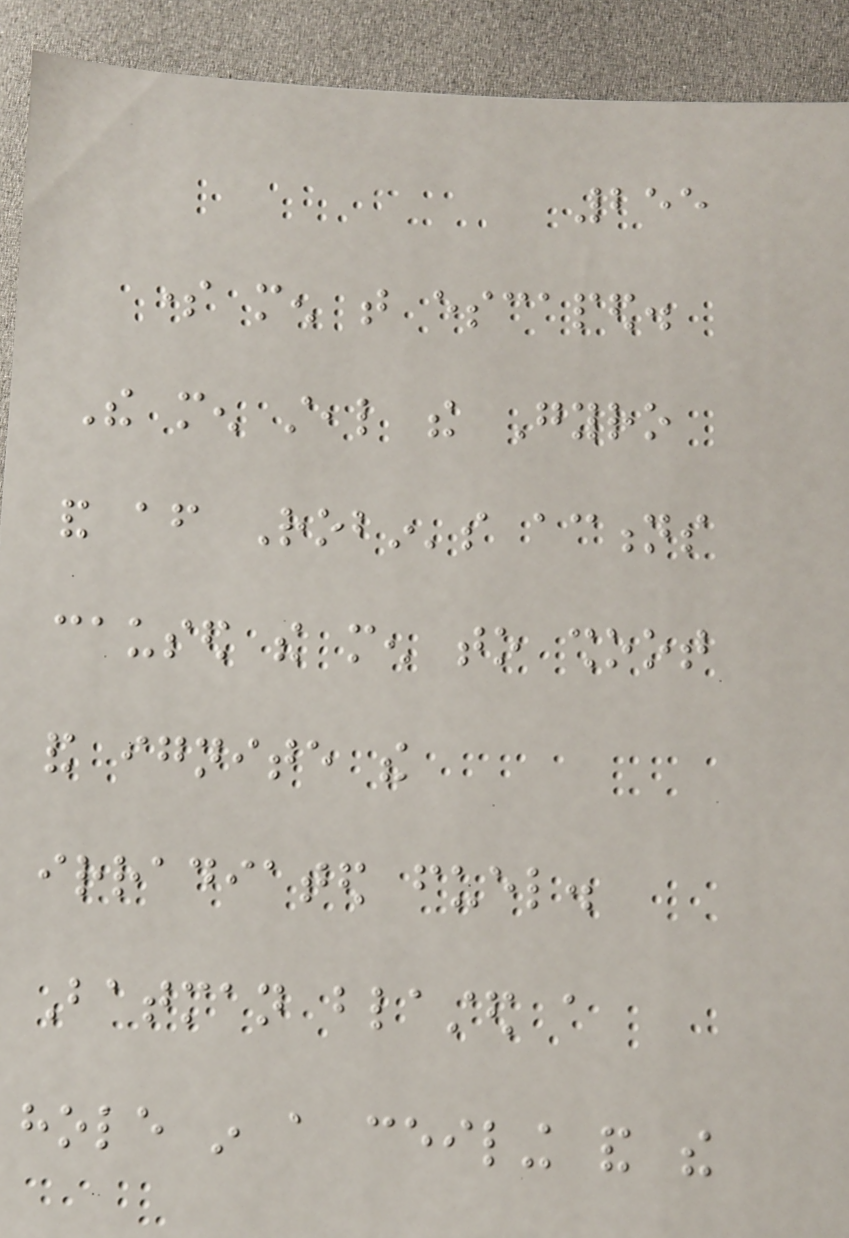255
some men that escaped.
The men steal the Gyro
and after Robin's actions
caused the men to shoot
and ignite the
irradiated fuel.
Batman blasted a
hole in a ceiling and the
